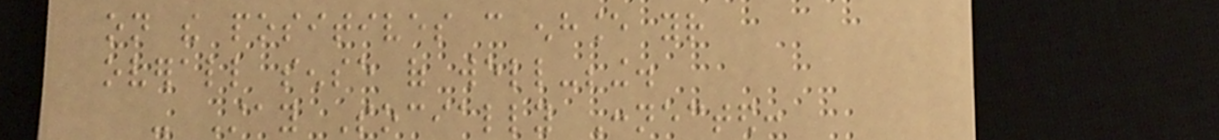on the positives can enhance your
overall sense of well-being.
- Stay Socially Connected:
